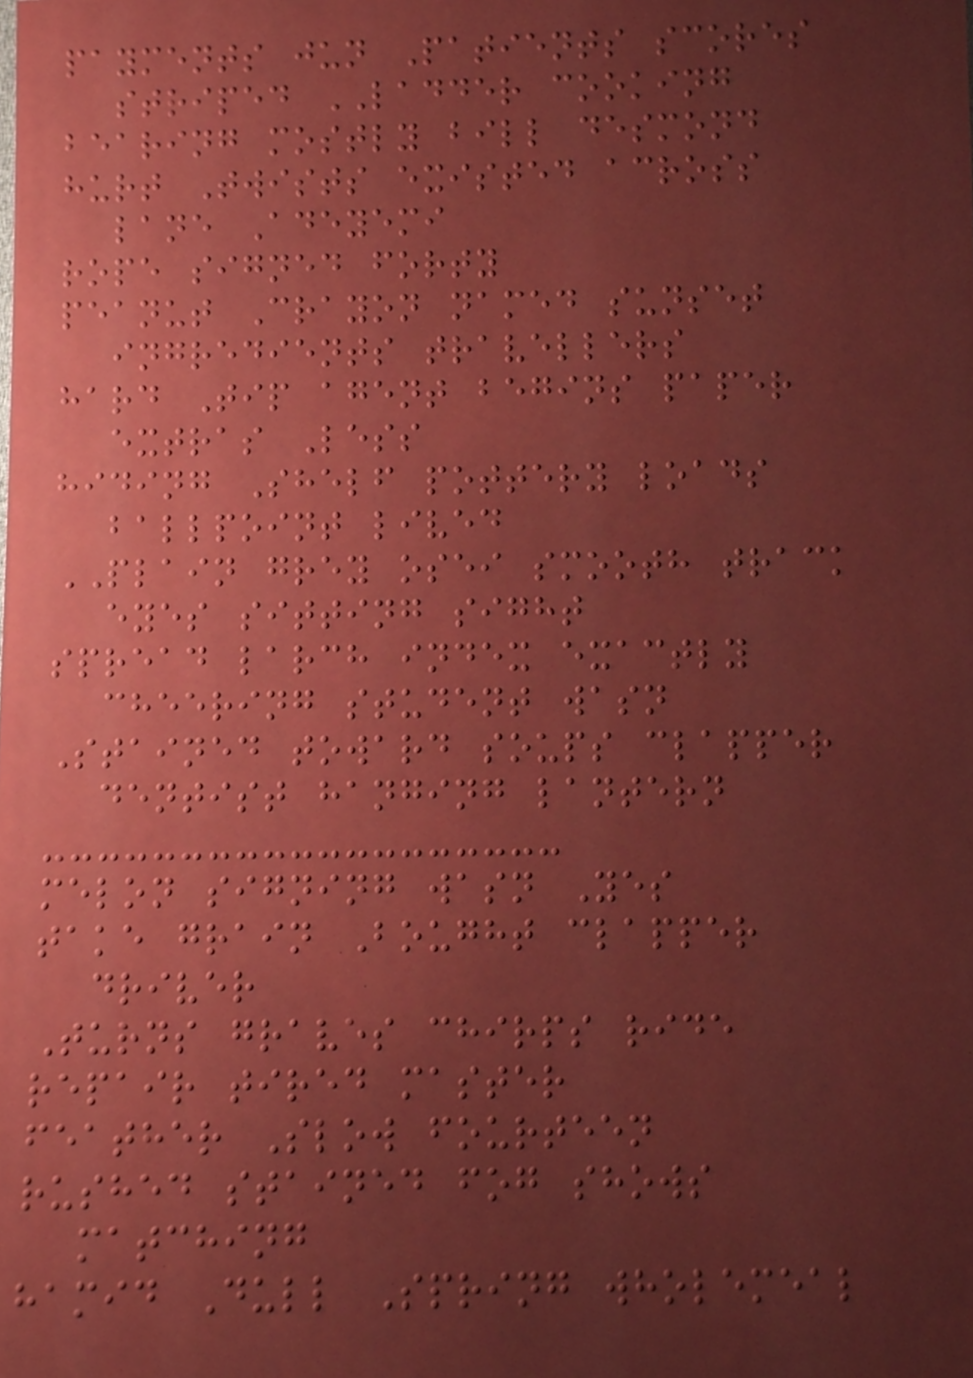payments jun Patients scores
striped LADDER cooking
bearing mostly bill desmond
hurt Twists existed across
lane Adeyemi
rope signed forty
peanut Crayon named sunset
ingredients travellers
hard Tip agent begins paper
extras Less
hiding Shelf pottery loads
ballpoint lived
PLAIN grey osei smooth track
eyes sitting sight
spread larch index exactly
cheering student wasn
Stained toward soups clapper
dentist hanging lantern
melon signing wasn Yes
take grain Bought clapper
driver
Turns graves chirps ride
repair tired master
feather Slow fourteen
rushed stained fog shows
matching
hamid Dull Spring wholemeal
